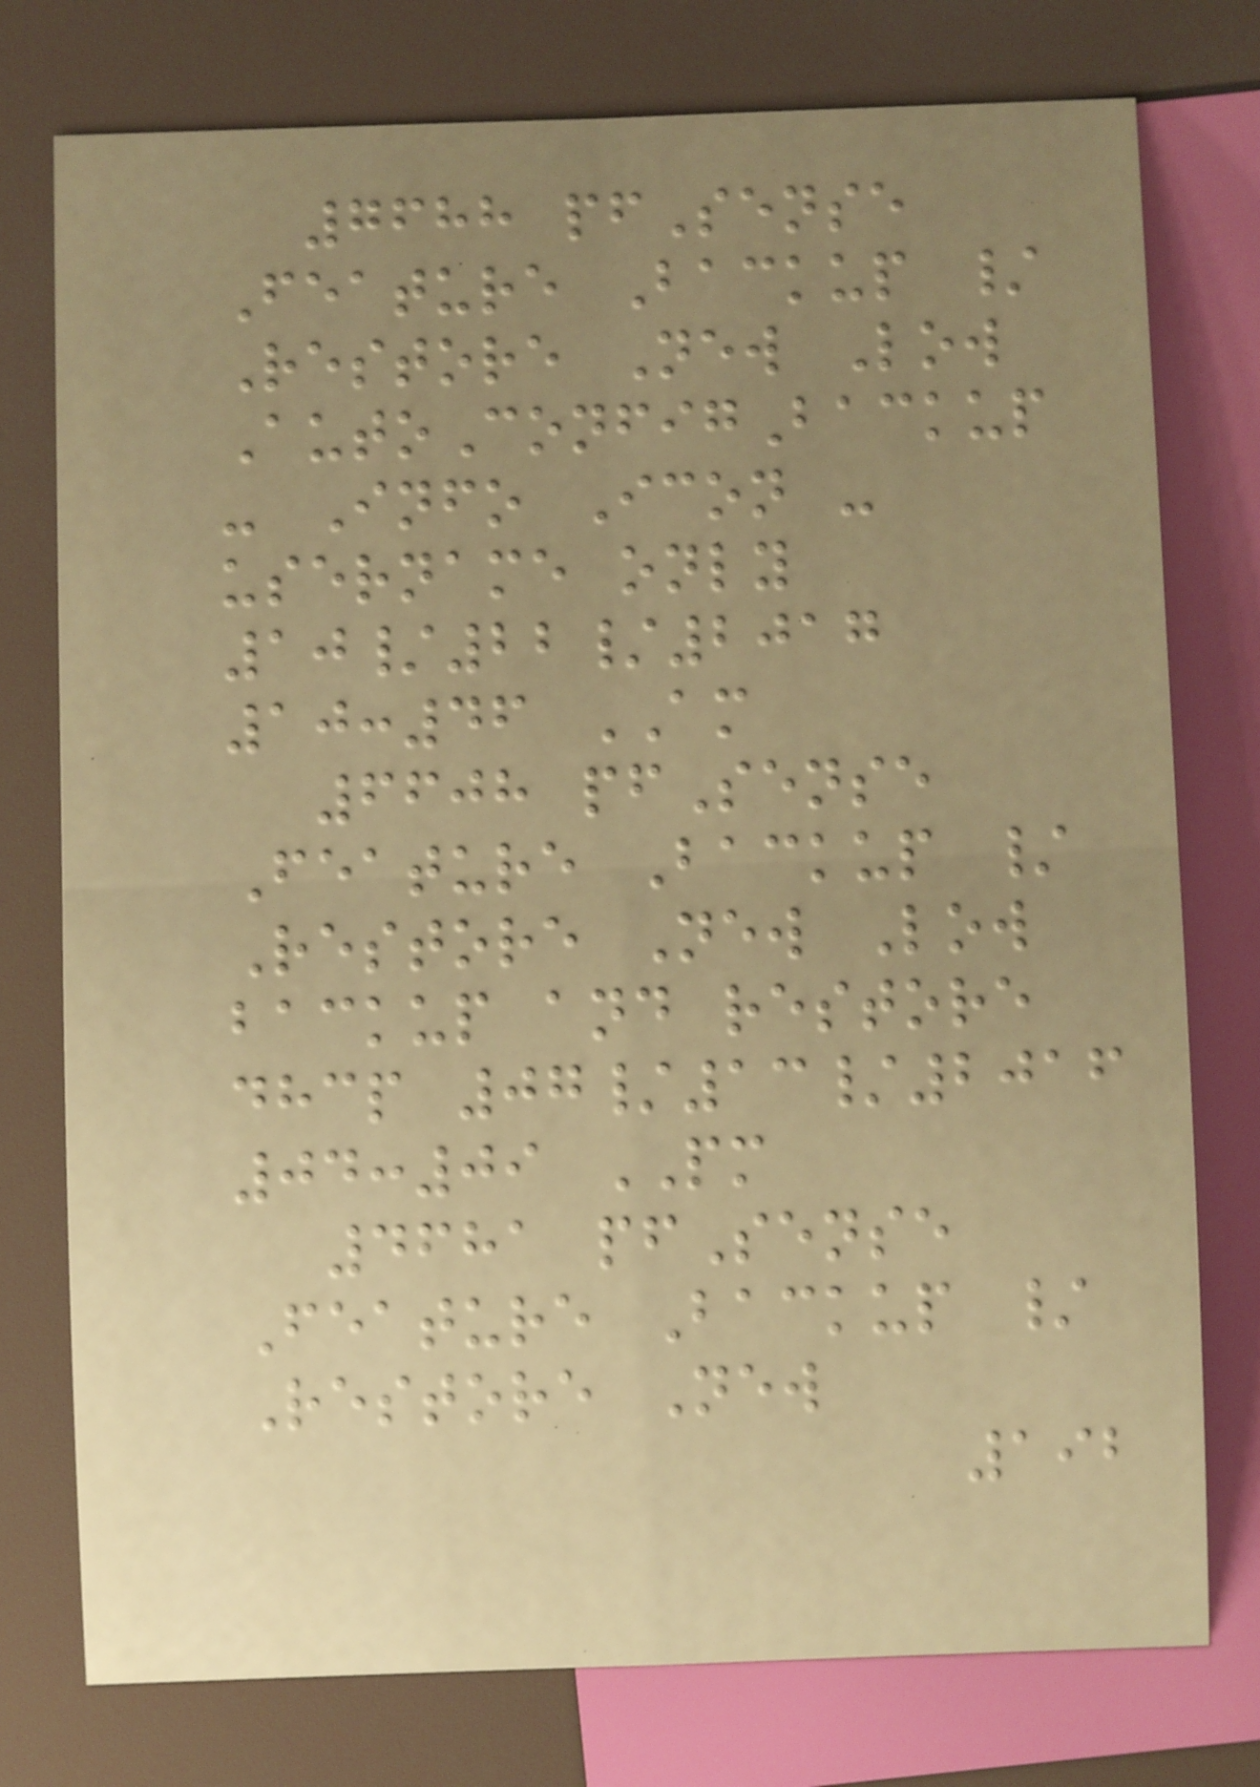7688 pfSense
Feature Backup /
Restore New Low
AutoConfigBackup
- Info Icon -
username only
10/22/2017
10:46 AM
6608 pfSense
Feature Backup /
Restore New Low
backup and restore
dhcp 07/13/2016
04:09 PM
4681 pfSense
Feature Backup /
Restore New
192
